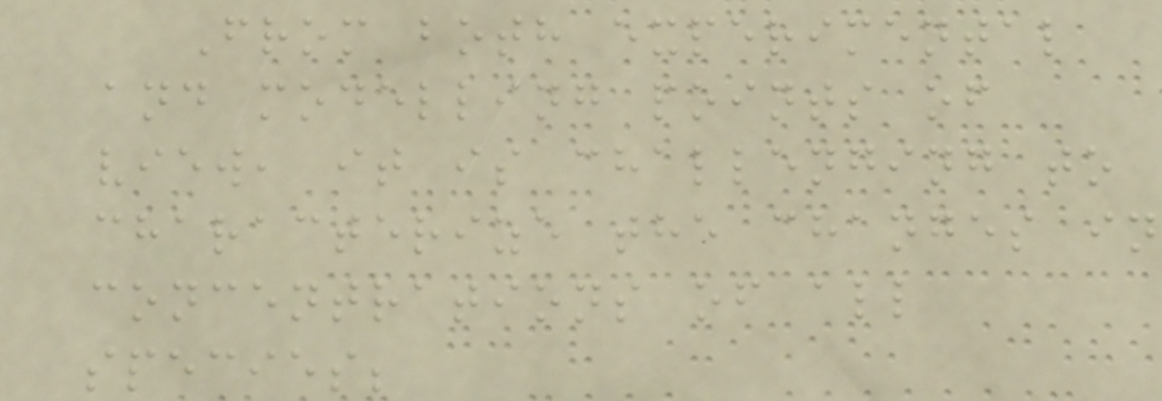From both experimental
and modelling points of
view, it is challenging to
characterize the changes in
concentrations of all
species;
